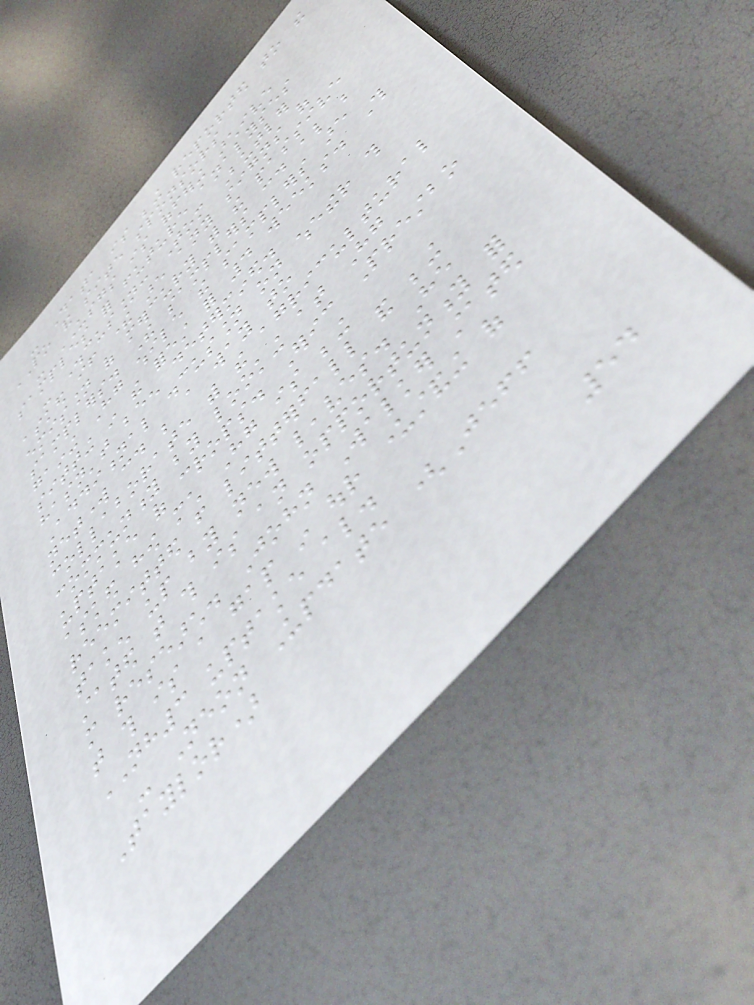- Data is being reported to the
PO and site sponsors
- USGS is offering archive
samples for future analyses
- Discussion: Tom Butler
asked if there are any signs of
emission of mercury with the passive
samplers. The samplers could also be
gaining Hg while the samplers are
sitting in the forest for 4 weeks. This
hasn't been determined.
Additional discussion on whether this
network could be a way to
collaborate with the agricultural
community by looking at Hg
uptake of crops. Eric Prestbo
asked how much Hg is being
reemitted from litterfall and being
taken up by new leaves. He
stated that this is an opportunity for
more research. John Walker stated
that this is a gap in our understanding of
NH3 uptake also.
- Neon Update (Jeff
Taylor)
54
